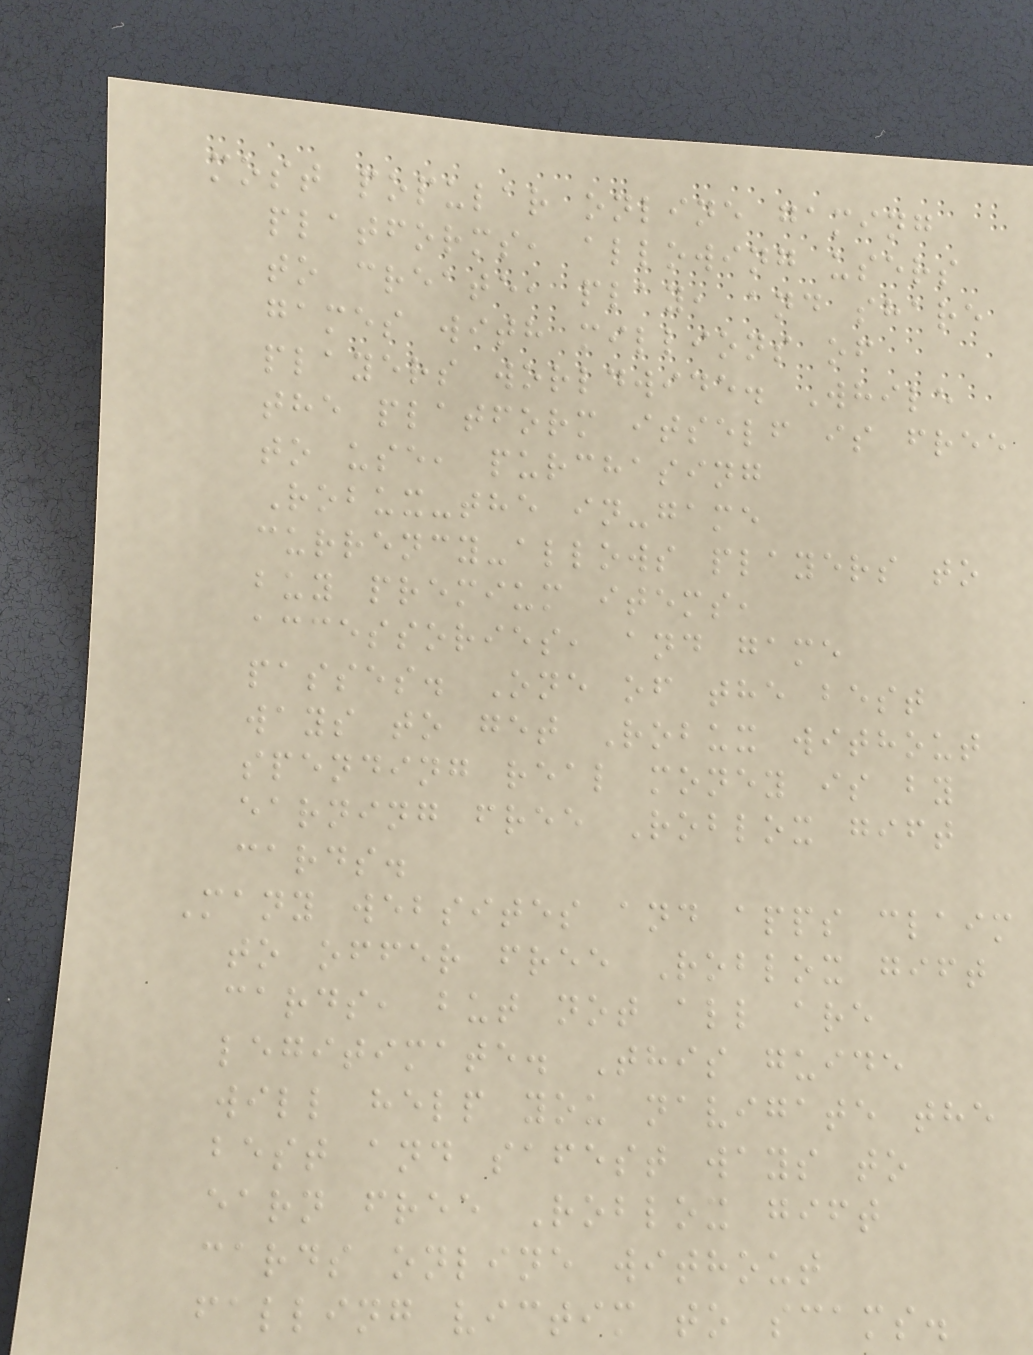most popular online gaming
platforms, allowing users
to create, play, and share
games with millions of
players worldwide. While
the platform itself is free
to use, purchasing
Robux-the in-game
currency-allows players to
buy premium items,
accessories, and game
passes. One of the best
ways to get Robux without
spending real money is by
earning free Roblox gift
cards.
Many websites and apps claim
to offer free Roblox gift
cards, but not all are
legitimate. This guide
will help you navigate the
best and safest ways to
earn free Roblox gift
cards online without
falling victim to scams.
